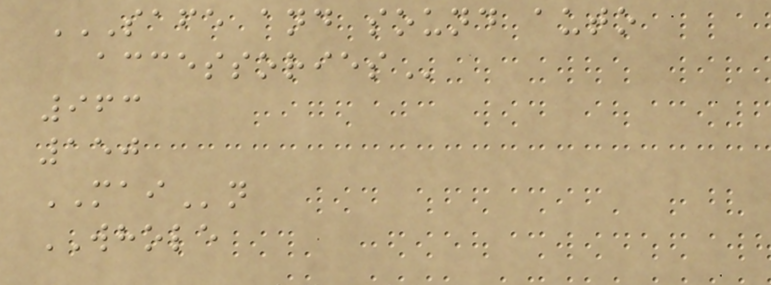SAFE AND SOUND AUTO
ACCESSORIES
963
150
MAIn
WHOLE
